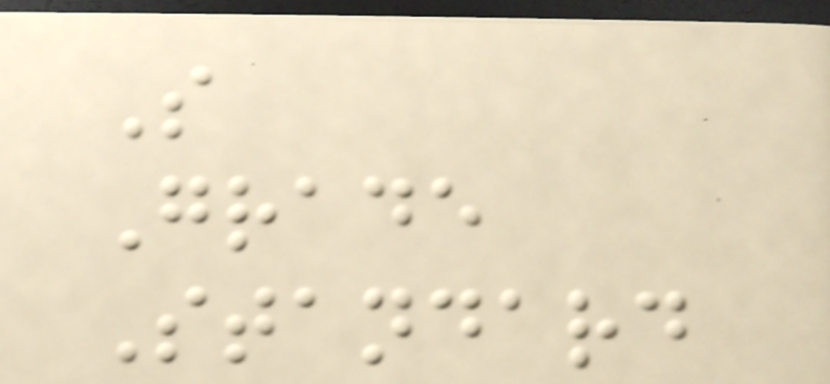S
Grade
Standard
